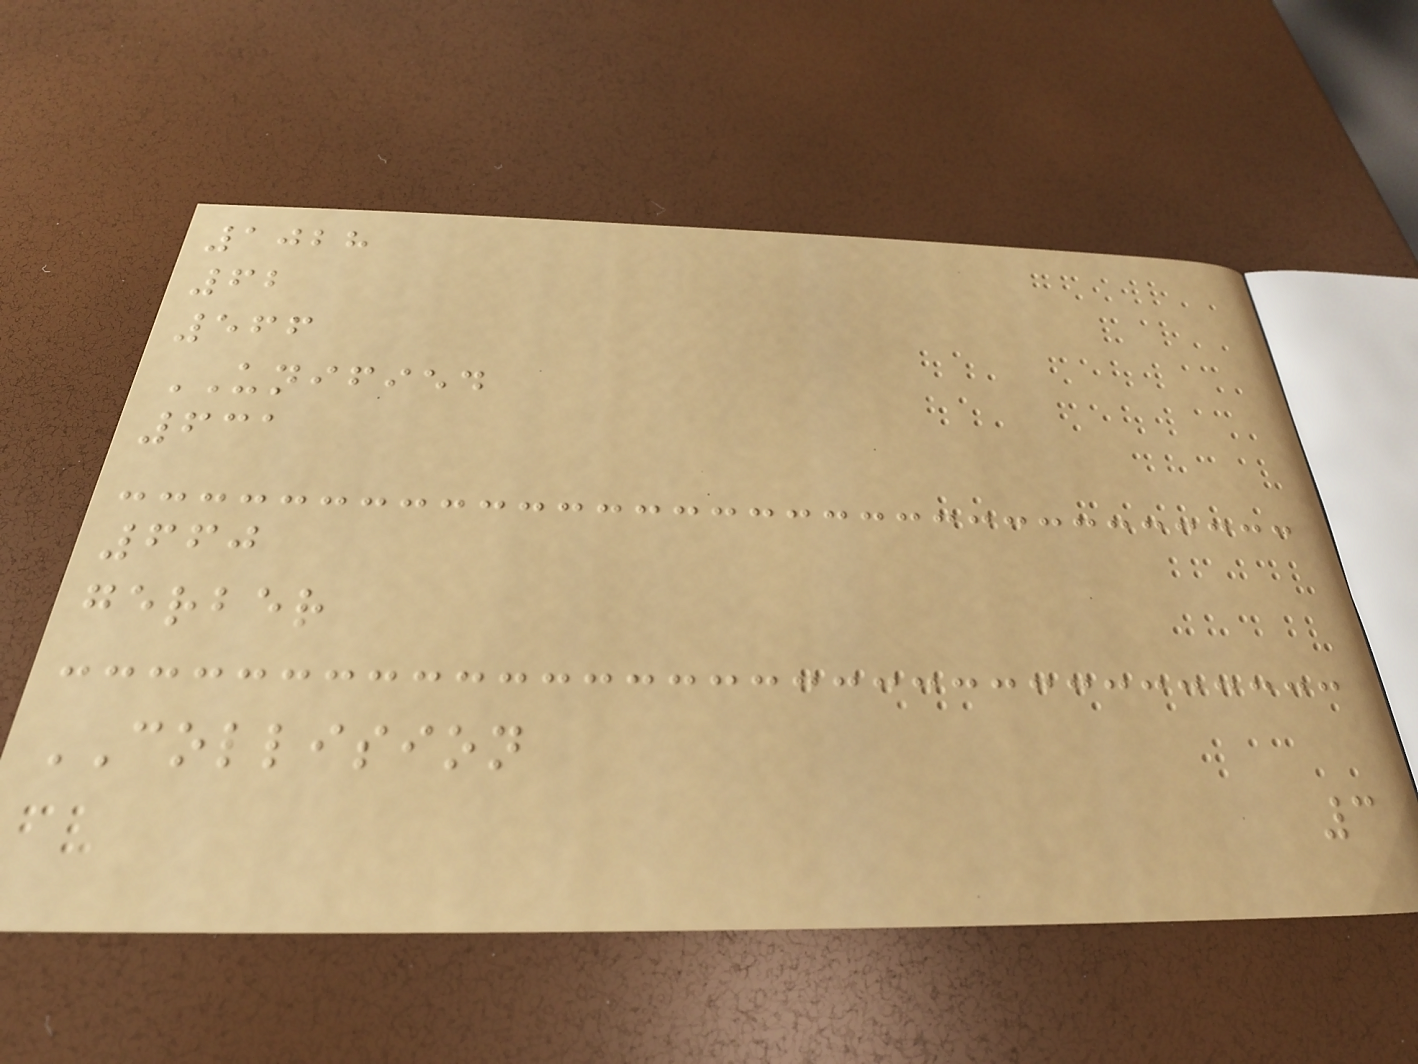1028
62
566
UNIFIED
631
660
gerber
COLLISION
3
